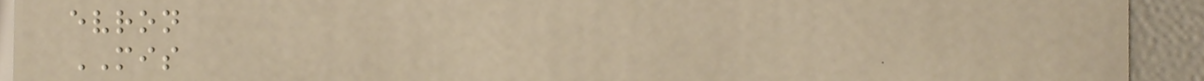evron
MIS
